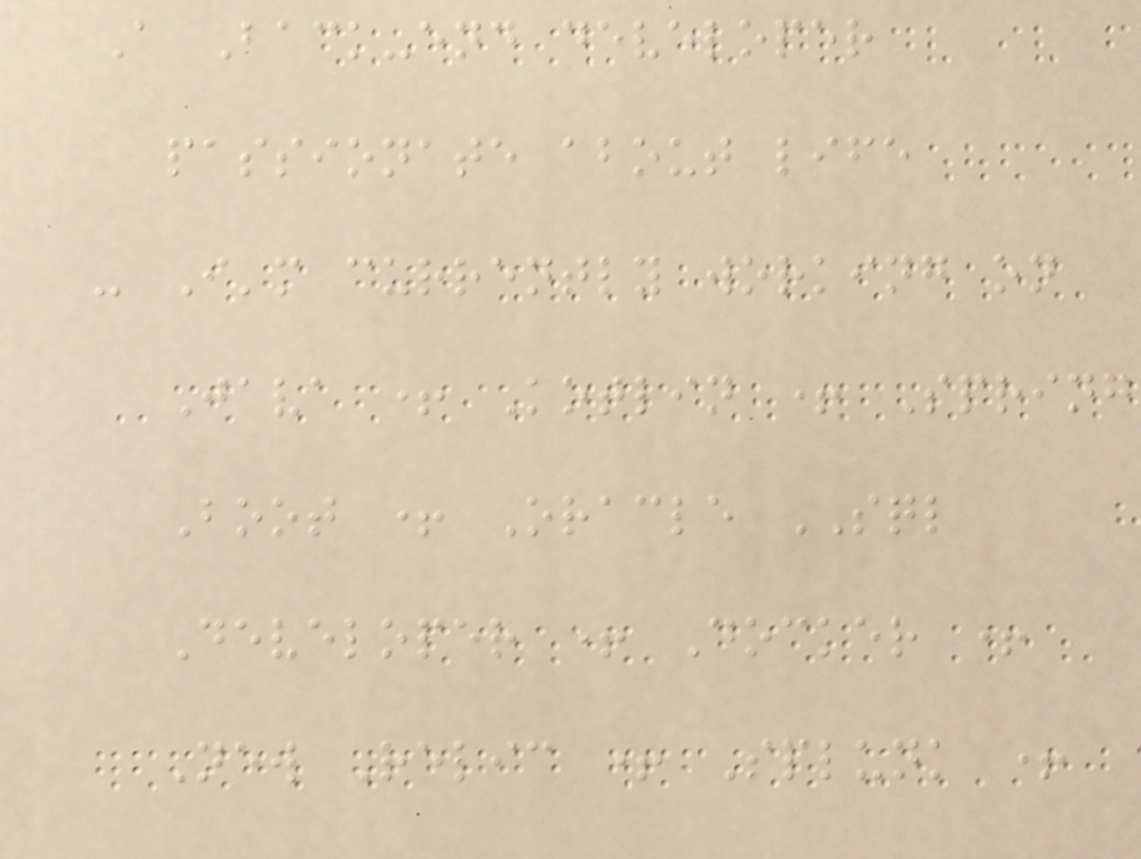A Back-end developer
passionate about life
- I'm currently working on
Java + Kotlin + Spring
Boot + Oracle SQL
Developer + Docker +
New Relic + Splunk +
